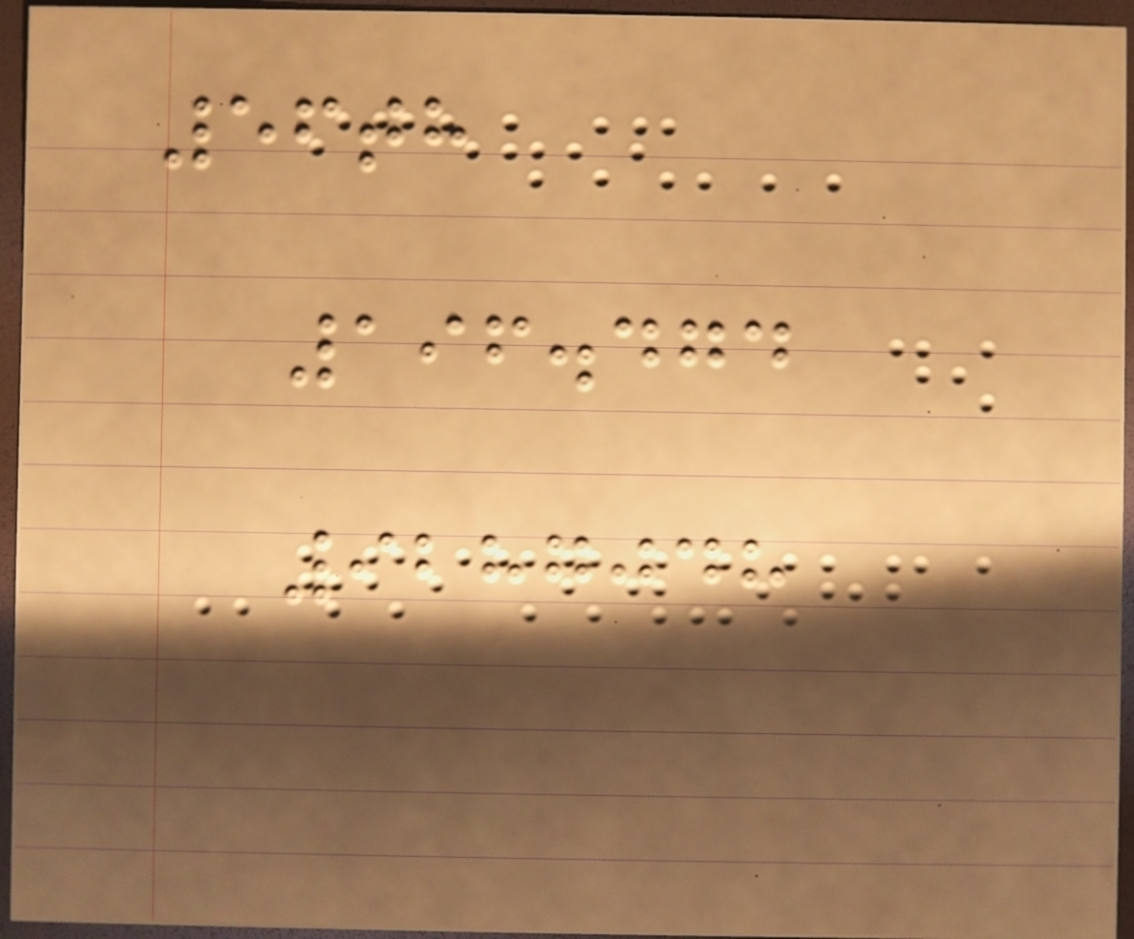56th
196.474
9287048
